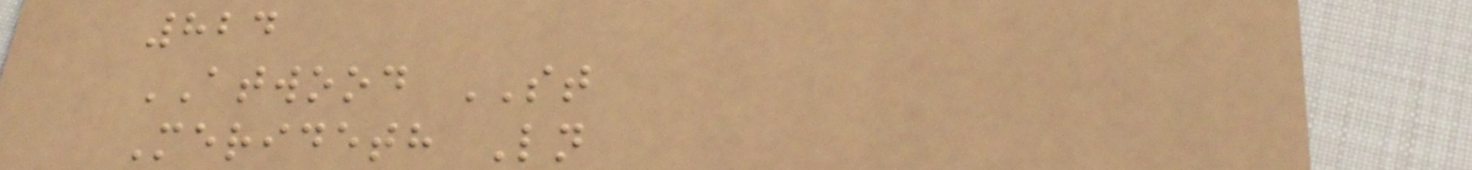824
ATWOOD ST
Merideth Ln
